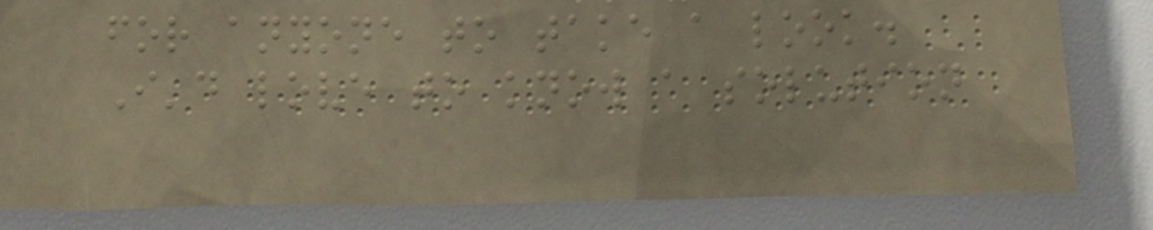for anyone to take a look.
I'd love to know a solution
